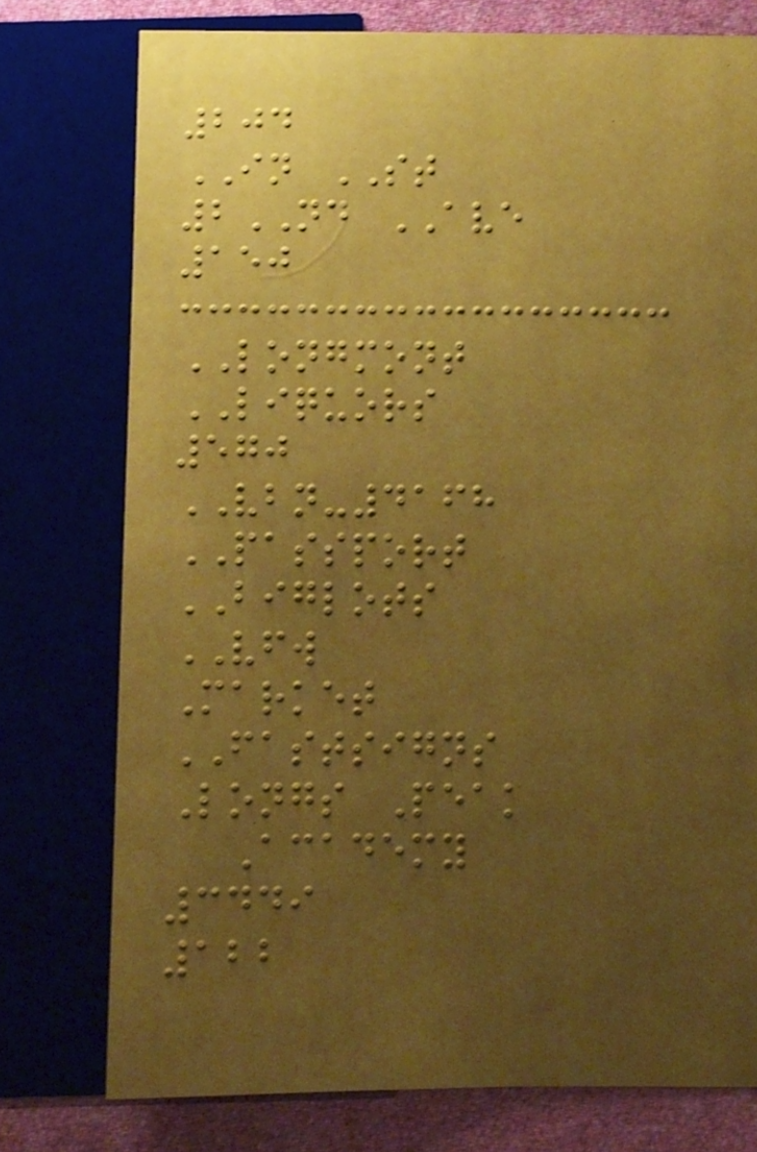204
IN ST
2ND AVE
150
LONGMONT
LIQUORS
570
VBN-4168
PASSPORT
BIGLOTS
VFW
Market
FASTSIGNS
Longs Peak
Academy
3449
122
